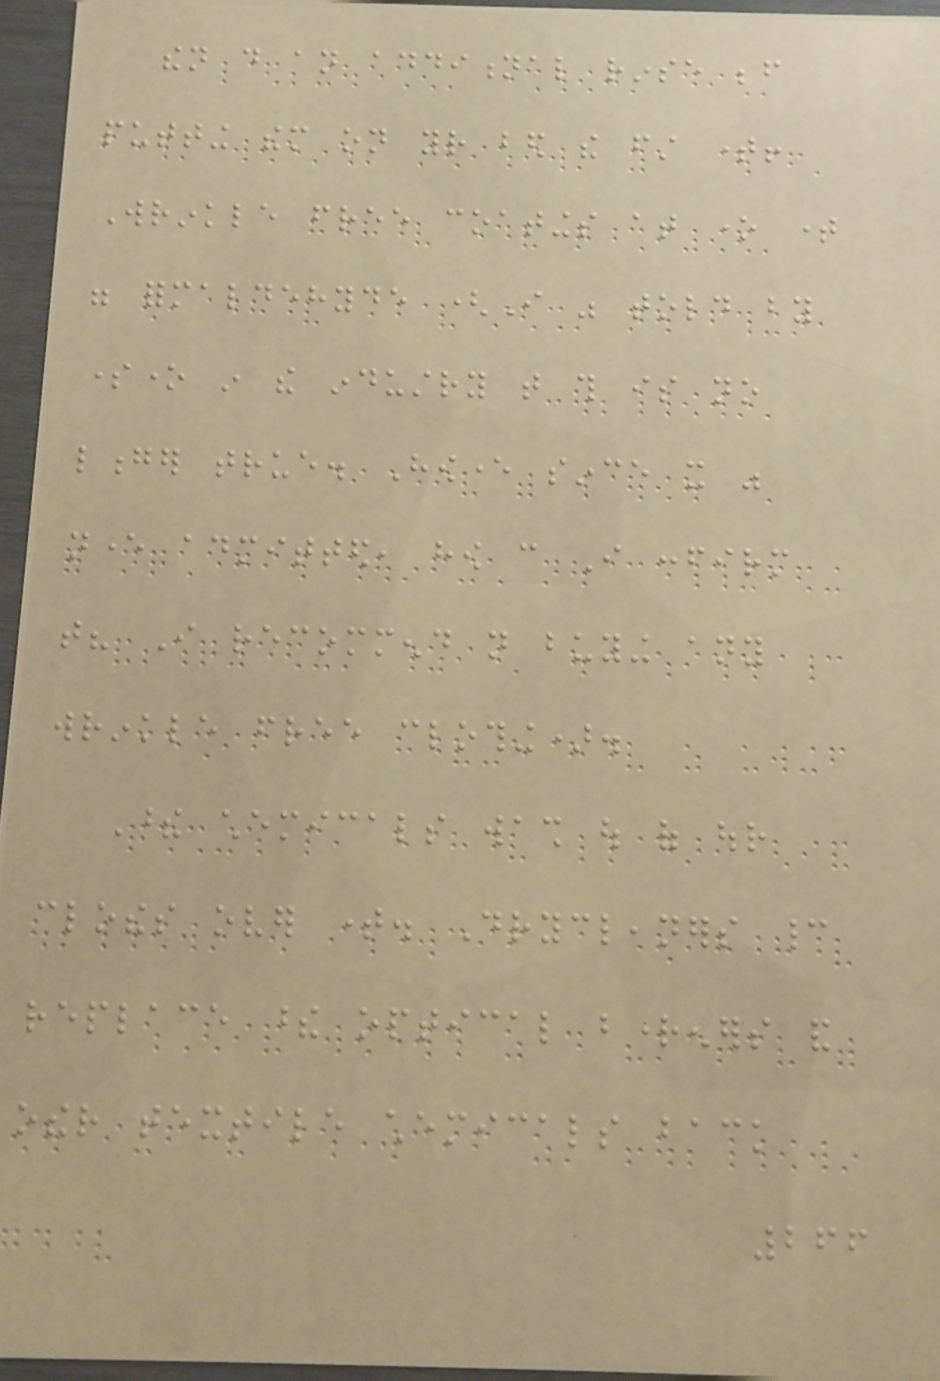then do an additional rinse before
putting them on your bed the first time!
Wrinkle free coatings at one time
were formaldehyde (I was told by
someone in the industry that this is no
longer true. However since it was
never admitted, how can I confirm
that? I recommend not buying any
wrinkle free clothing).
These chemicals wash out of our
clothes over time. Drycleaners cannot
replace these optical brighteners and
other textile chemicals back
266
